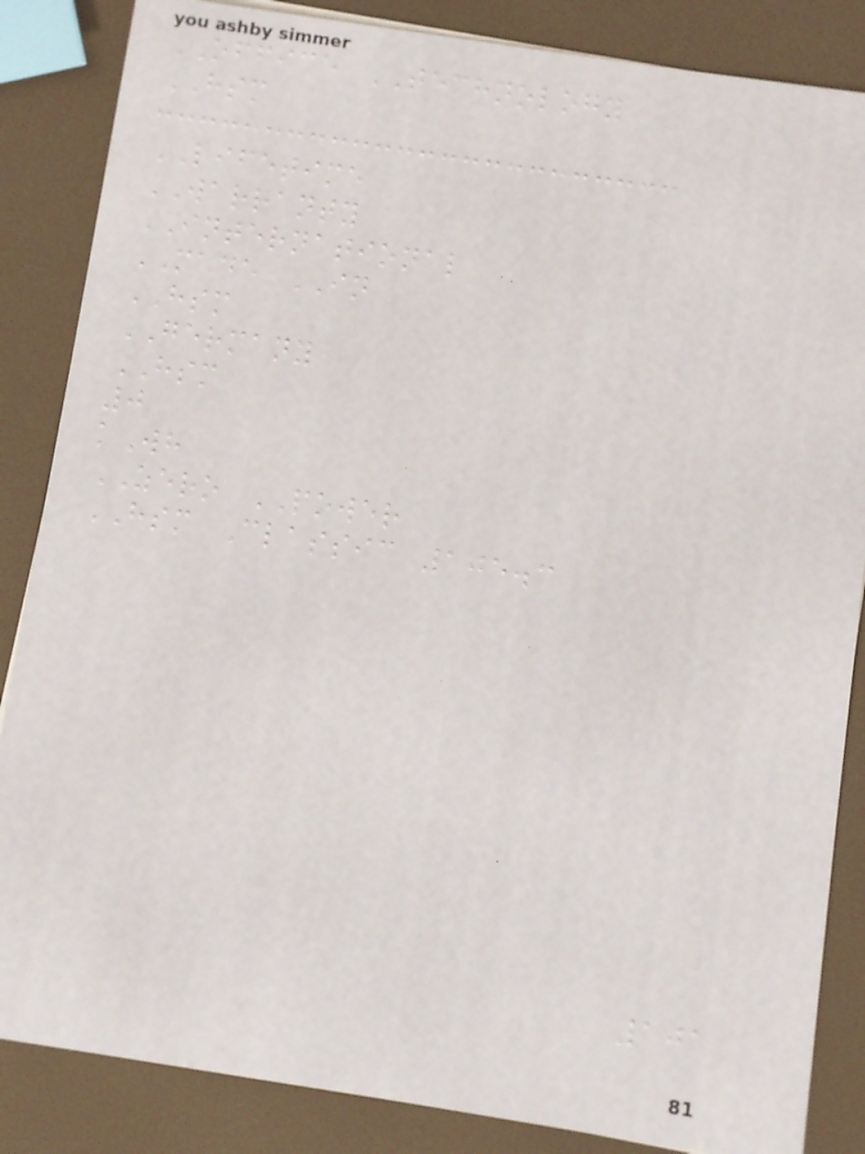OFFICE TECHNOLOGY
HSM
LIFETIME
WARRANTY
INTERNATIONAL
MADE IN
HSM
GERMANY
HSM
0
kWh
ZERO POWER
HSM Classic 105.3
101
